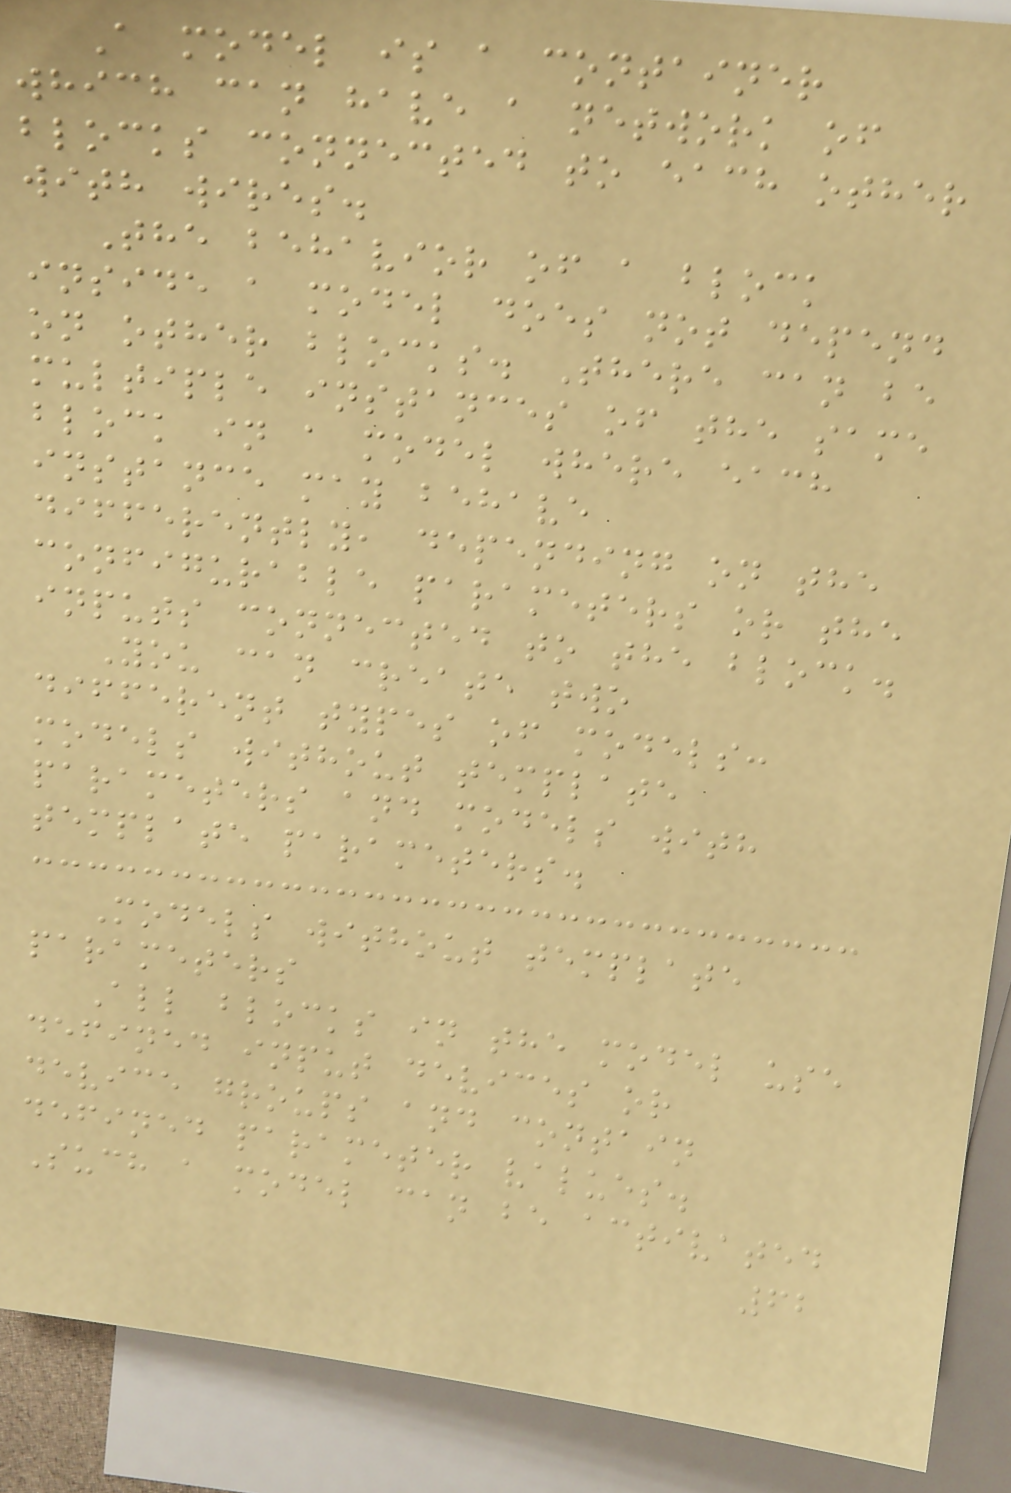A model is a container
which can have a network of
blocks connected to each other
with wires.
The behavior of a block
inside a model does not depend
on other blocks. There can be
multiple instances of the same
block in a model where each
instance may behave
differently, depending on the
configurable parameters or the
inputs connected to the block.
You can create two
different types of models:
models without template
parameters and models with
template parameters.
Models without template
parameters
All blocks in the model use
defined input devices or
device groups and contain
defined parameter values.
Such a model can be activated
62
